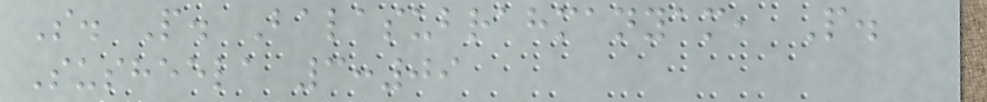S. P. Balasubrahmanyam, P.
Susheela 3:09
